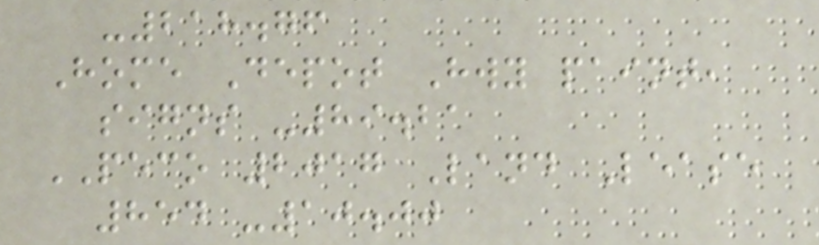-218.76
Home Depot Hwy paint,
signs -89.21
PECO 2017 Land Lease
854 -10.00
